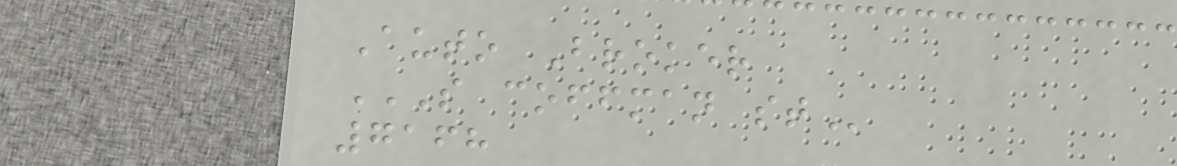Auto Broker
S COFFMAN ST
7168
